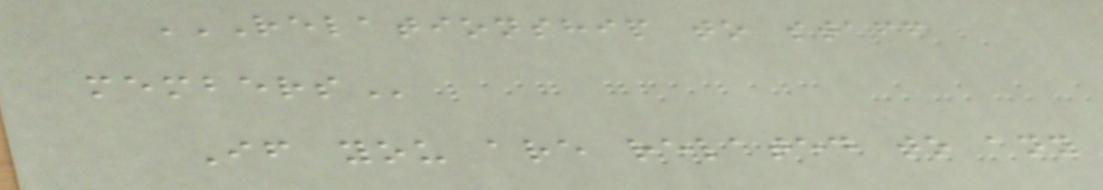RELATIONSHIP TO STAFF
MEMBERS
If you are related to any
